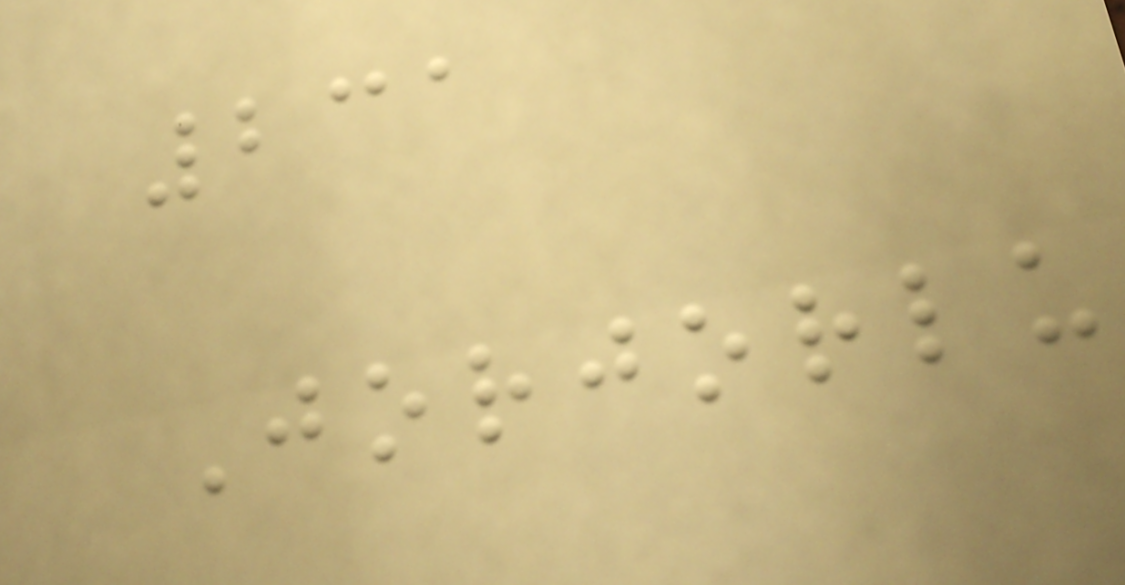231
Jorjorlu
